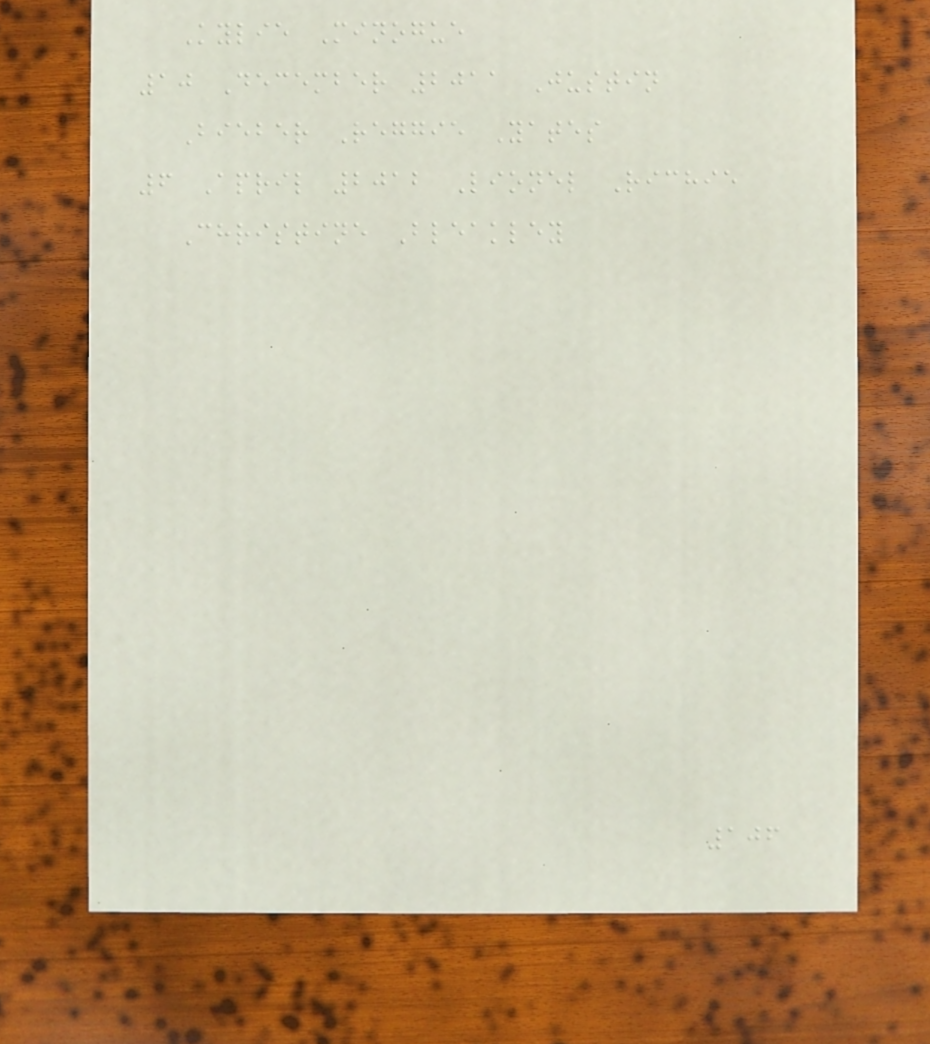Kylie Minogue
10 December 2011 Justin
Bieber Reggie Yates
6 April 2012 Lionel Richie
Christine Bleakley
106
